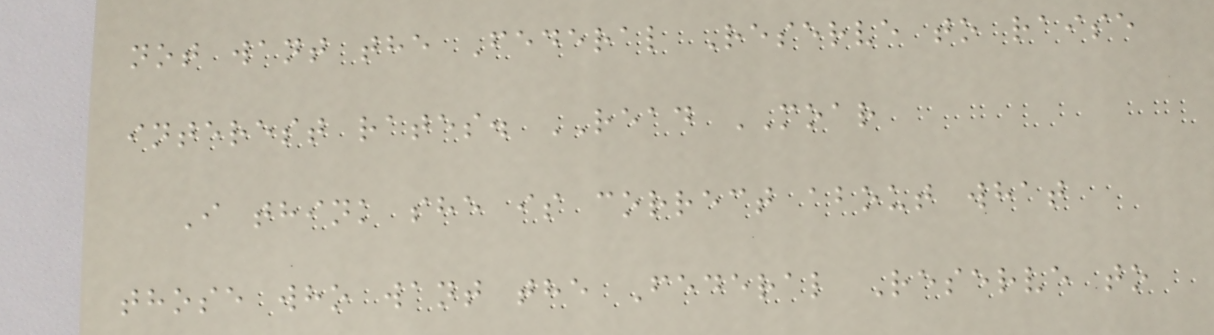not want the Federal Reserve to raise
interest rates. READ MOAR
I think she is correct about what
those who want the Federal Reserve to
